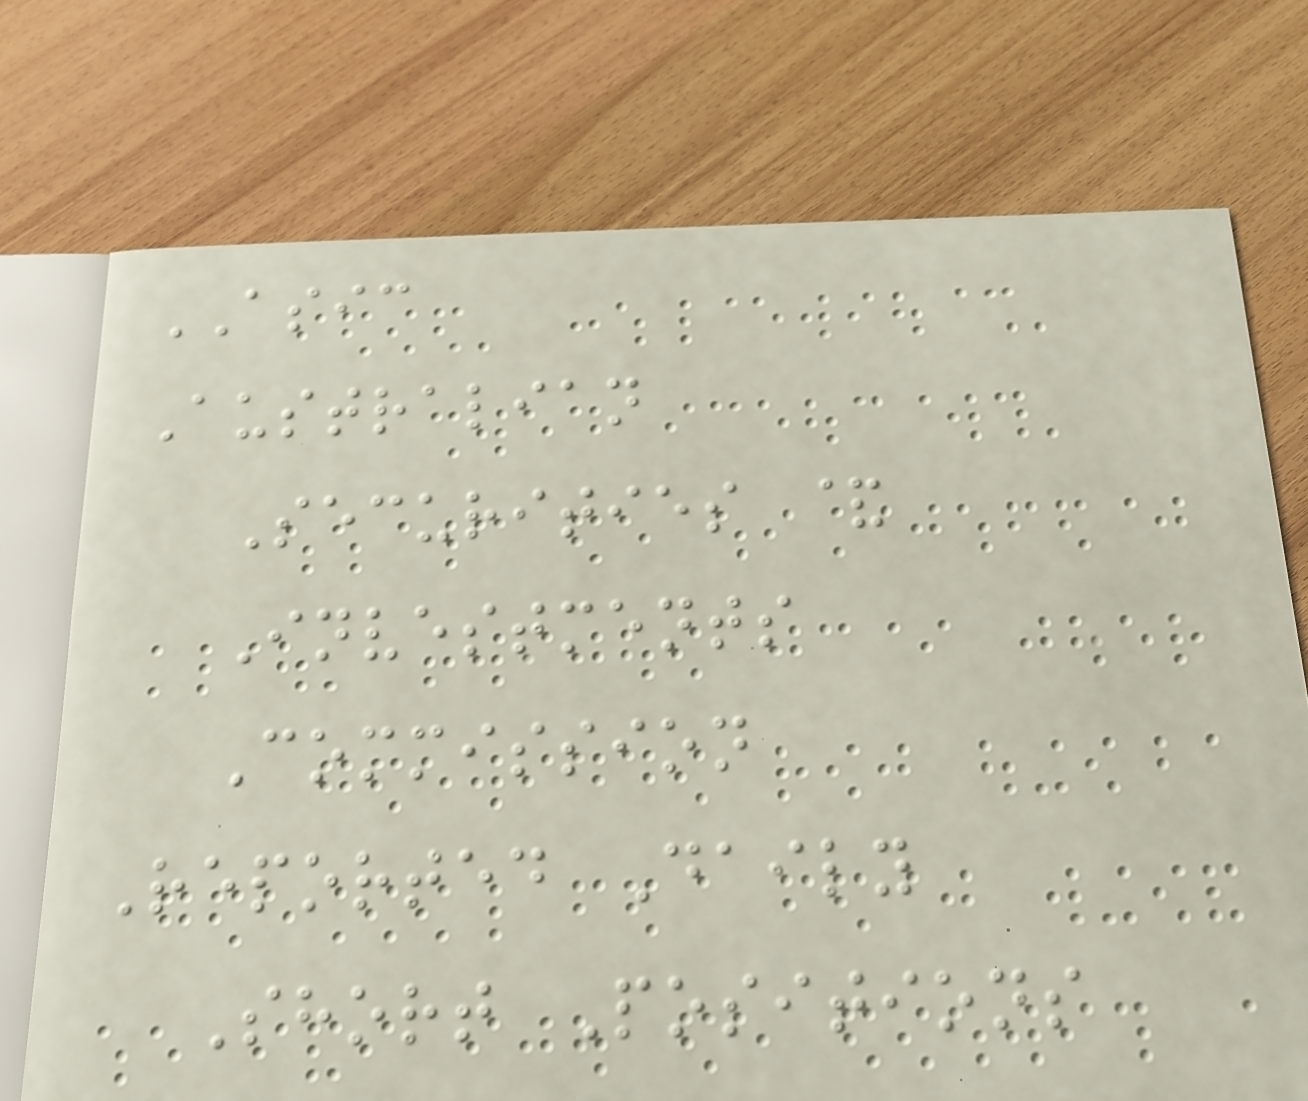ASIC
Australian
Securities &
Investments
Commission
Reported Daily
Short Positions
